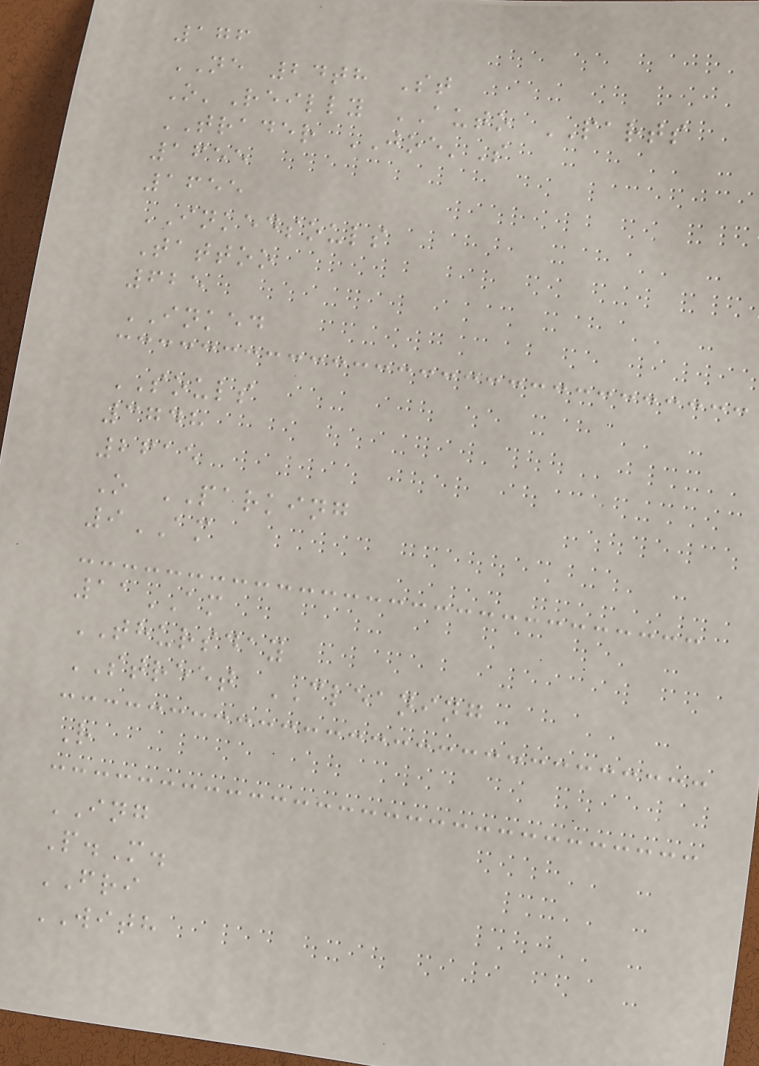176
NE 24th St
O'Reilly AUTO PARTS
TRADER JOE'S
1655
1655
INKEDSOULS
Tattoo
625
INKED
SOULS
3748
2615
O PARKING
9AM
11AM
THURSDAY
STREET CLEANING
R
ING
P.M.
FRI
WITH
